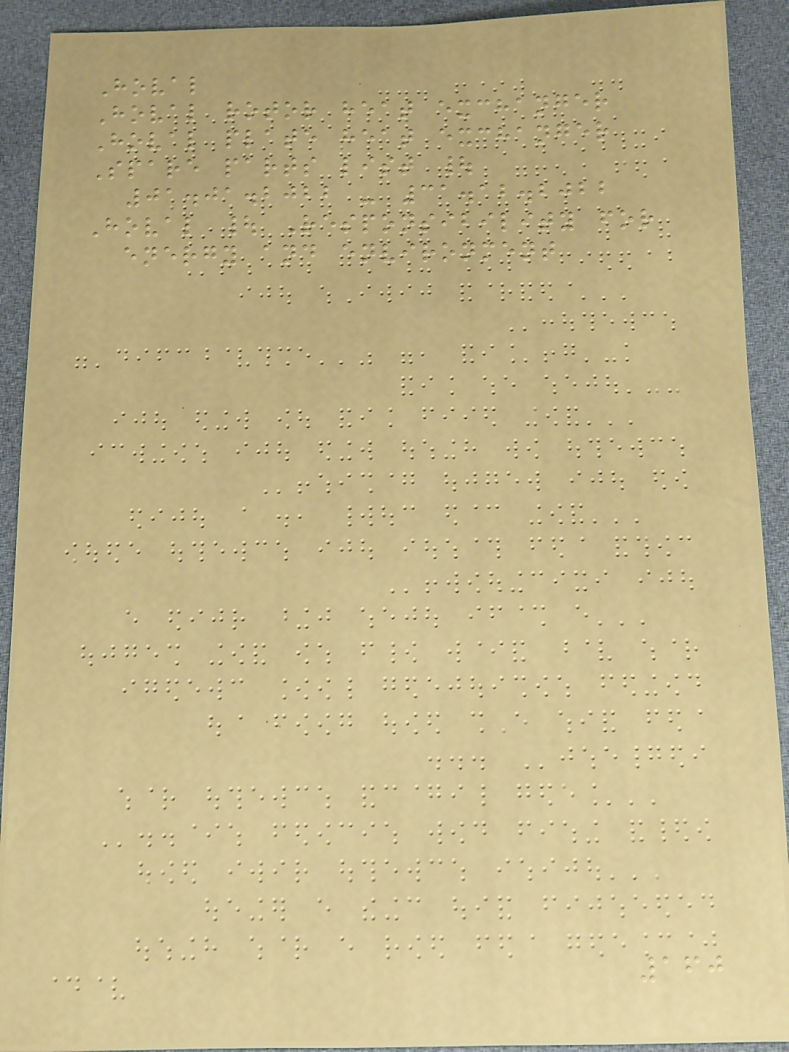Hoval
Hoval rotor heat exchanger
Hoval plate heat exchanger
Spare parts list |
01.01.2022 - 31.12.2022
Hoval | Responsibility for
energy and environment
160
